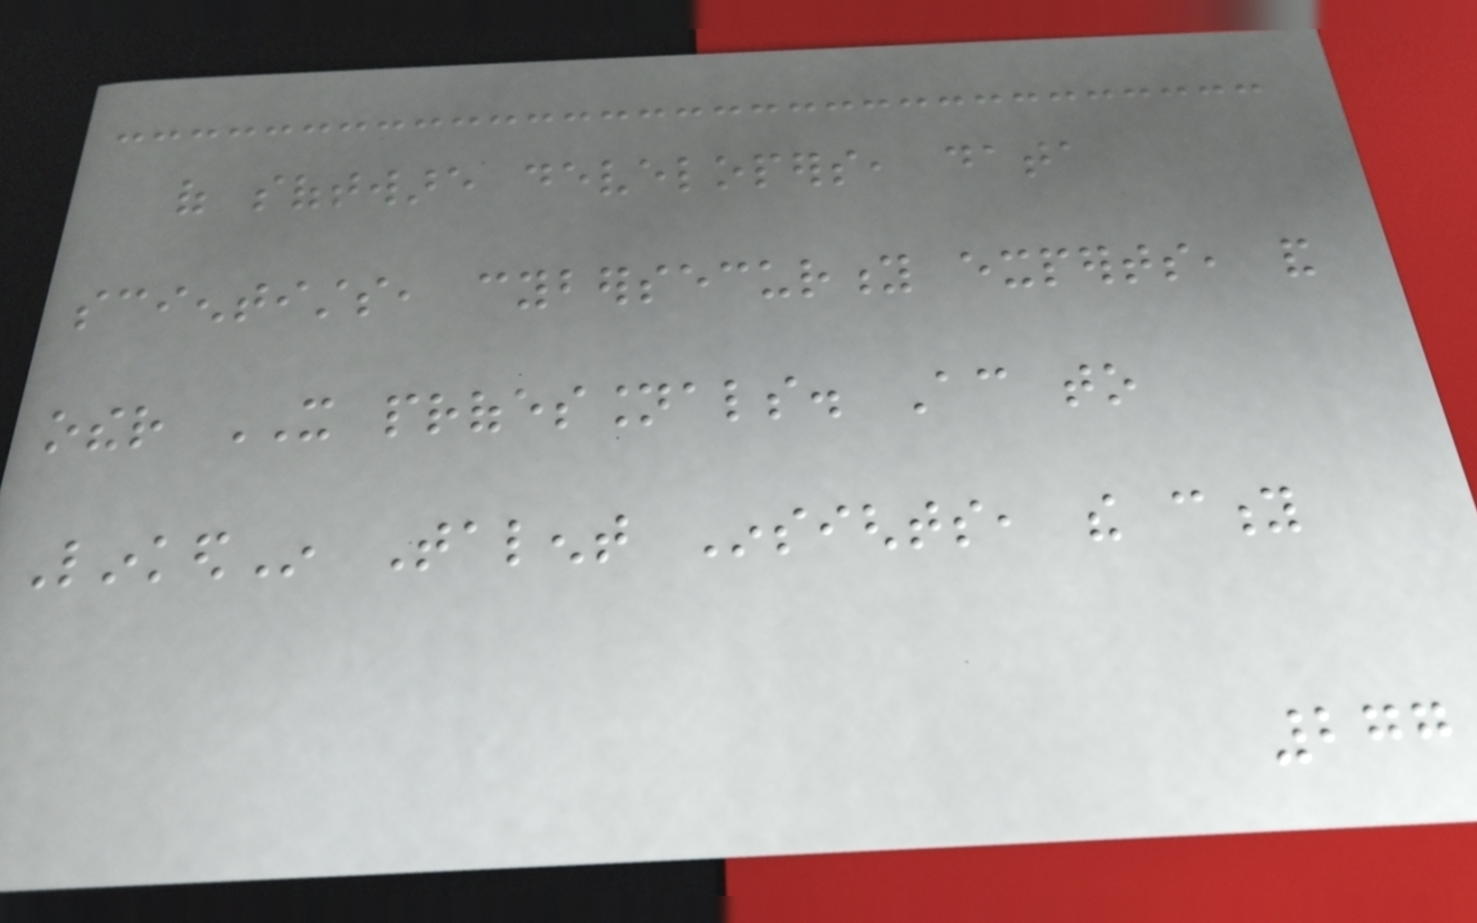of software developers, data
scientists, cybersecurity experts, and
other IT professionals. According to
LinkedIn Talent Insights, the city
277
